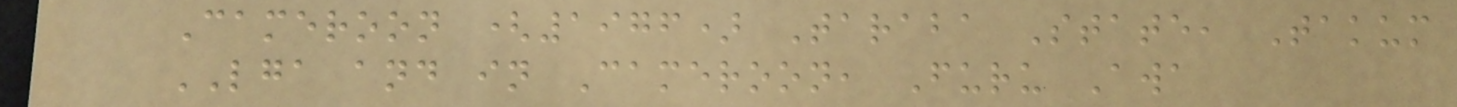Cameroon (1976) Taraba State, Takum
LGA and in Cameroon, Furu Awa
